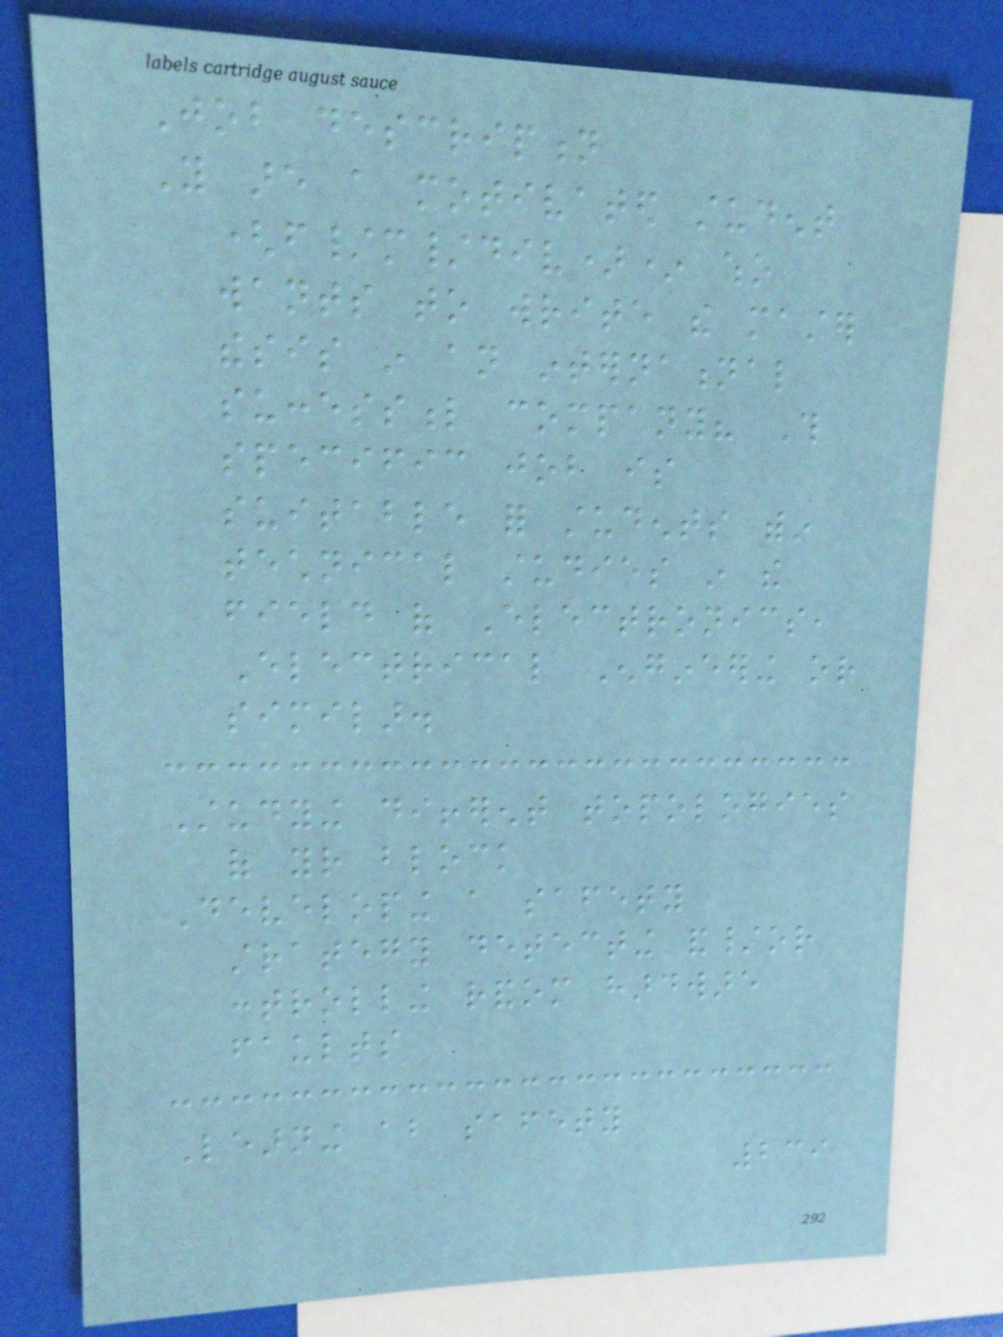Job description
You are a motivated student
(f/m/div)* who
wants to write the master
thesis in an international
successful company? This
specific job is
suitable for students within
technical studies in the
field of Electronics,
Electrical Engineering or
similar.
Studying different topologies
of your block
Developing a safety
strategy detecting and/or
controlling random hardware
faults
Learning about safety
239
